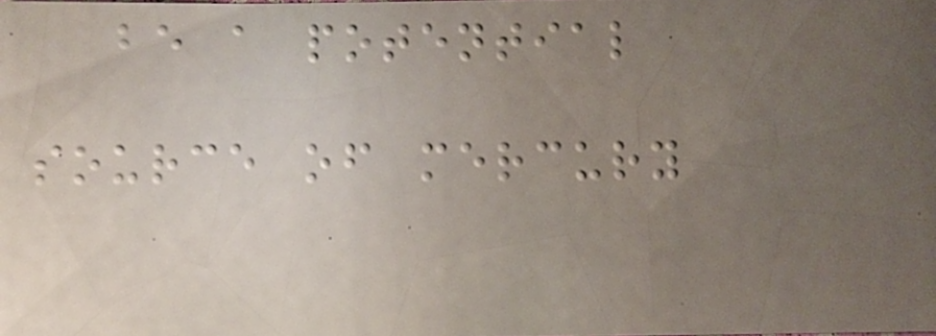be a potential
source of mercury
